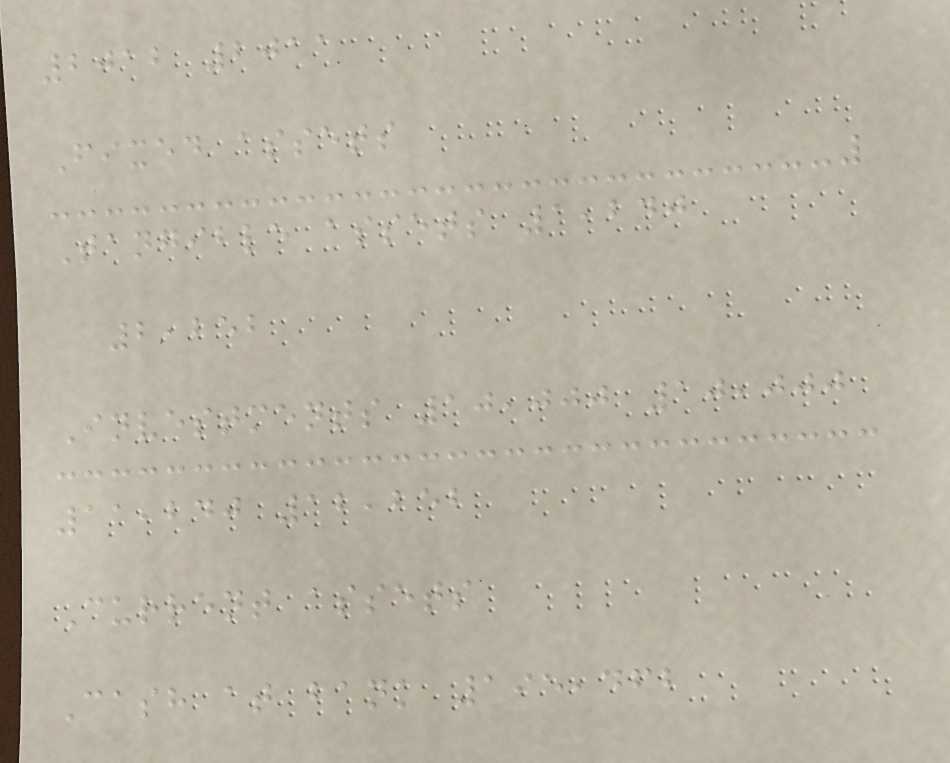2012 2011
Fixed assets
Tangible assets 1,240
2,252
Investments 10,000 10,000
11,240 12,252
Current assets
Cash at bank 195,462
